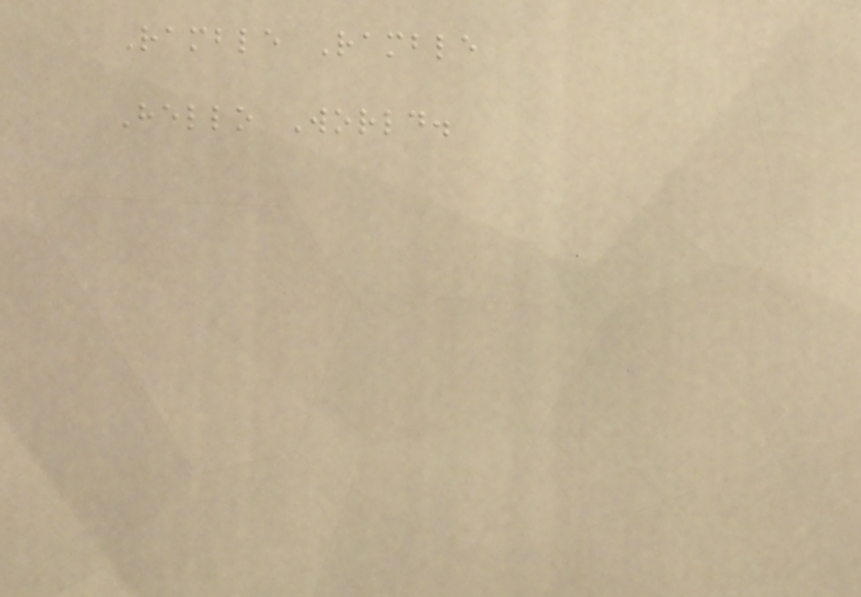Ramble Ramble
Hello World.
